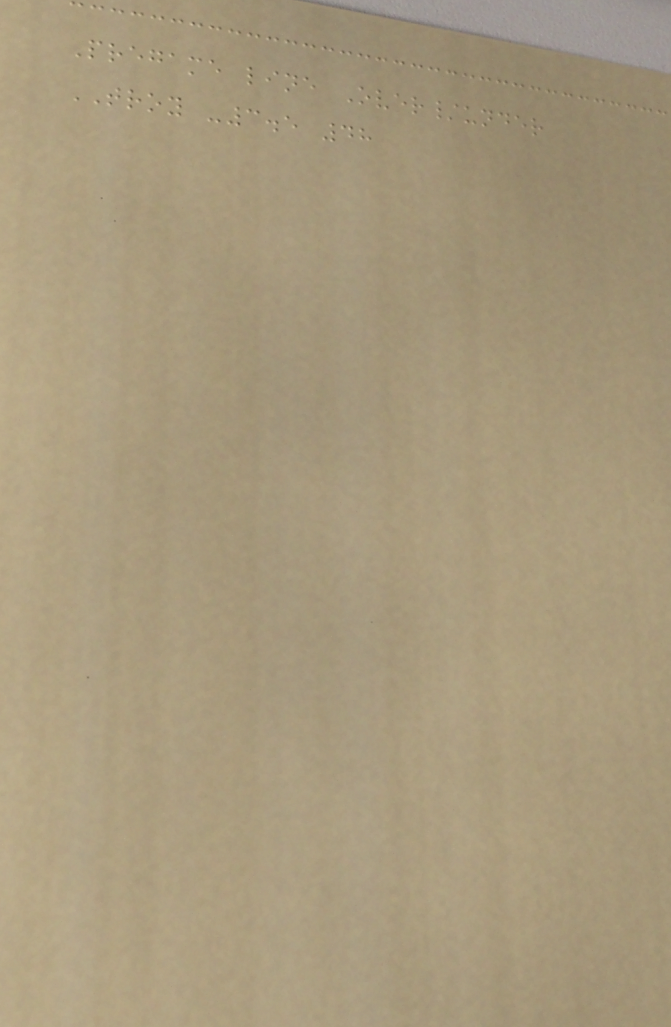Pregame line Over/under
TROY -3.5 48
